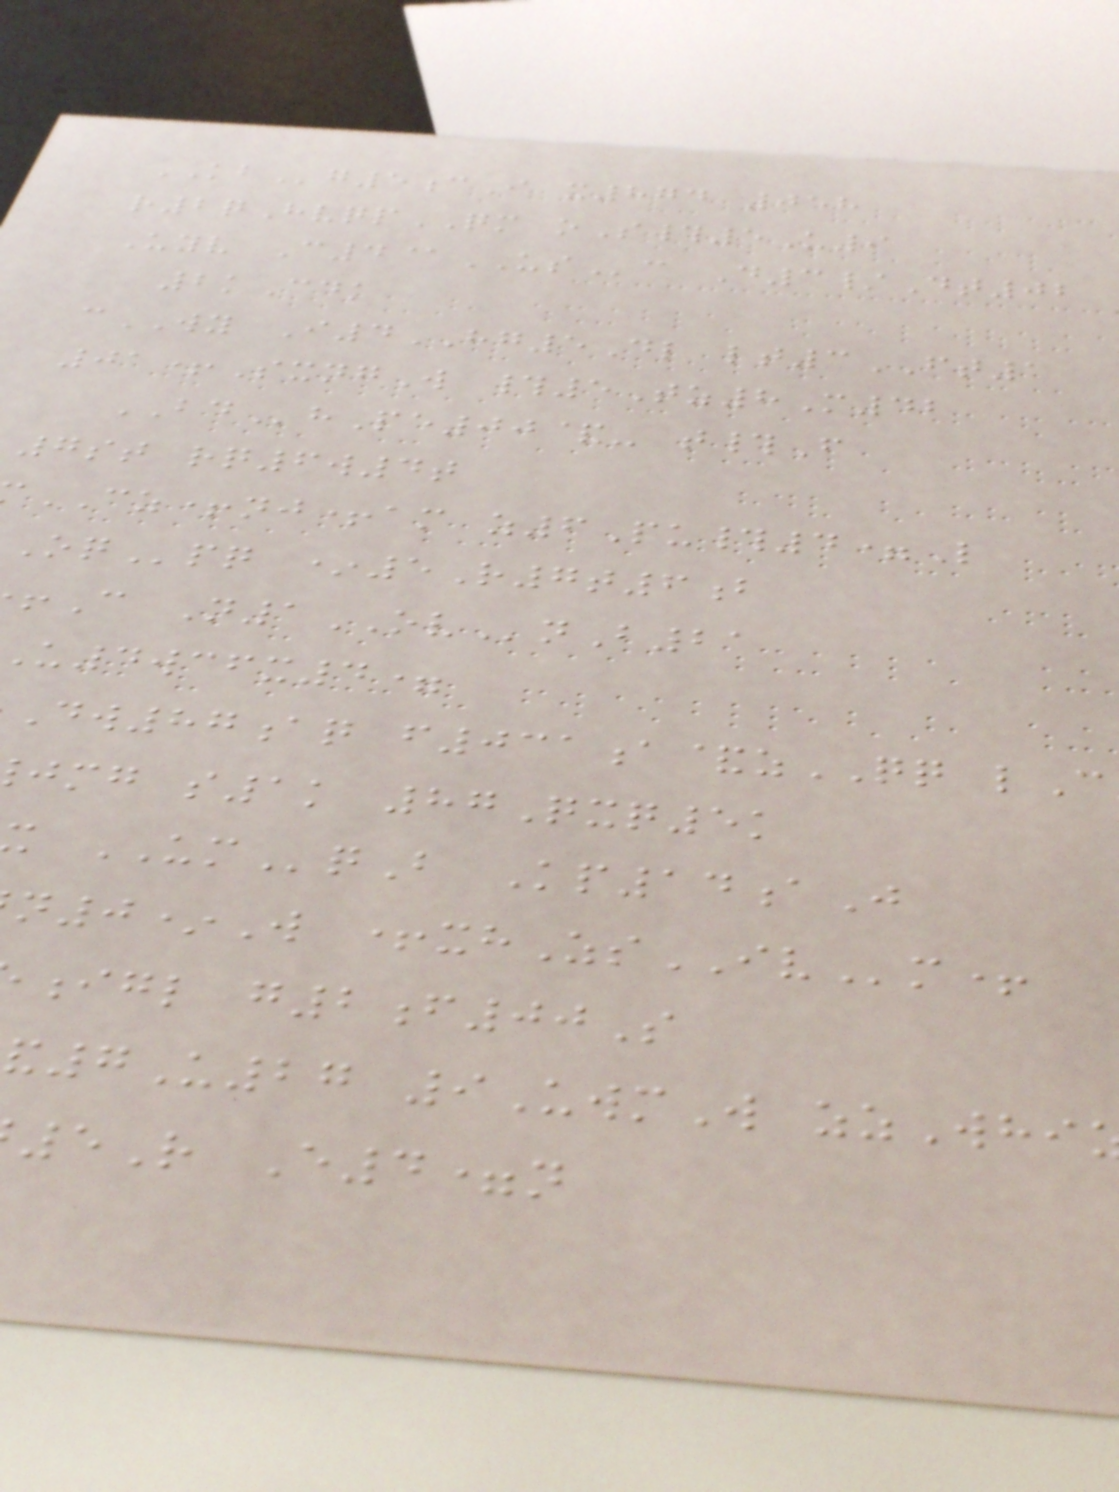KBg5cI x874 058
r2qHvqpQM oS#5U9
Uyv C4@USc D3/Dt02
2kCdk
cWY I4HG5Dl lt3FT1
01+SxngW #5Tz8M42
BDhPe00&- t#F
7st rq6w4t
CZ+nj+am z6Pu#4=L
pq *5R7t6b
C N1OVnB21
u4wcfx4=
Dw87aq f031a&zQQ lC
jmg s1k 87Qxq5k
UMqB Kp14aJ
n0*W +xhZsIVm+
igl g2f00S
7U27 9UwmW zzWhi
5R E4=n
